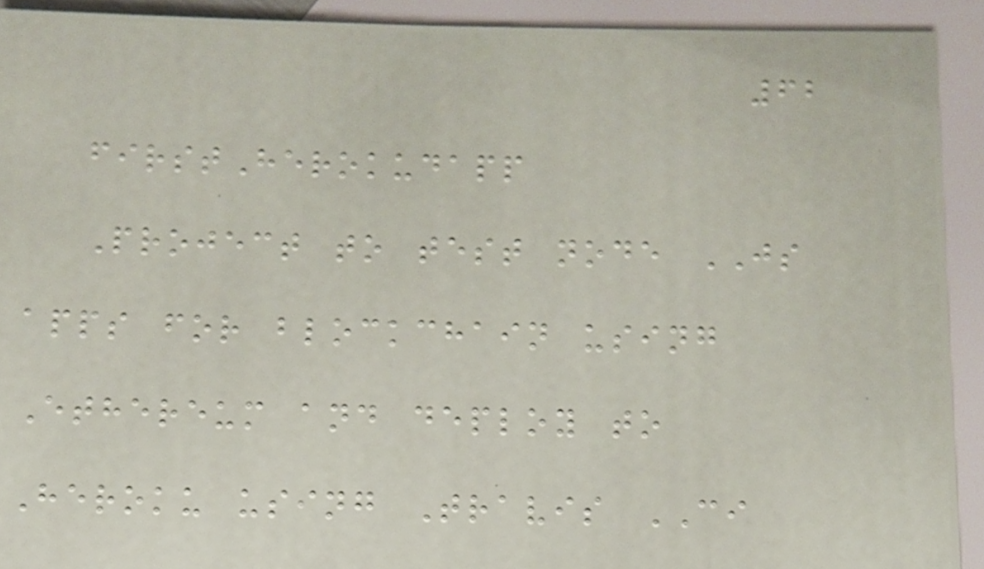62
firstHerokudapp
Project to test node JS
apps for blockchain using
Ethereum and deploy to
Heroku using Travis CI
